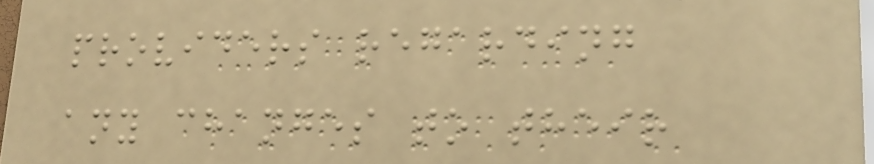providers regarding
any changes to their
